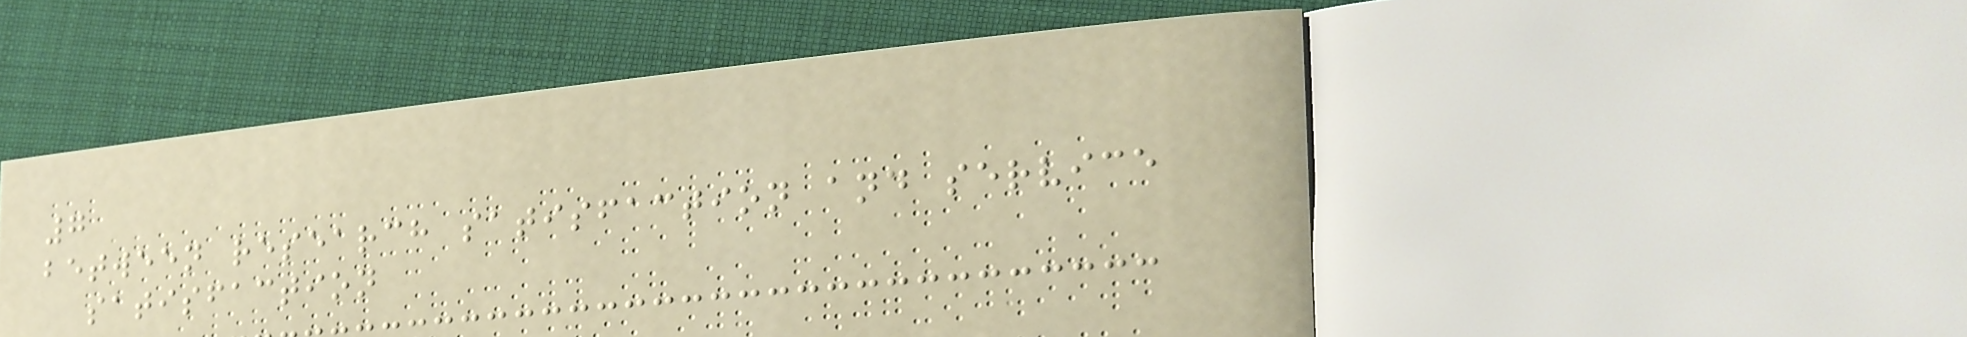7
between research satisfaction and service
satisfaction
